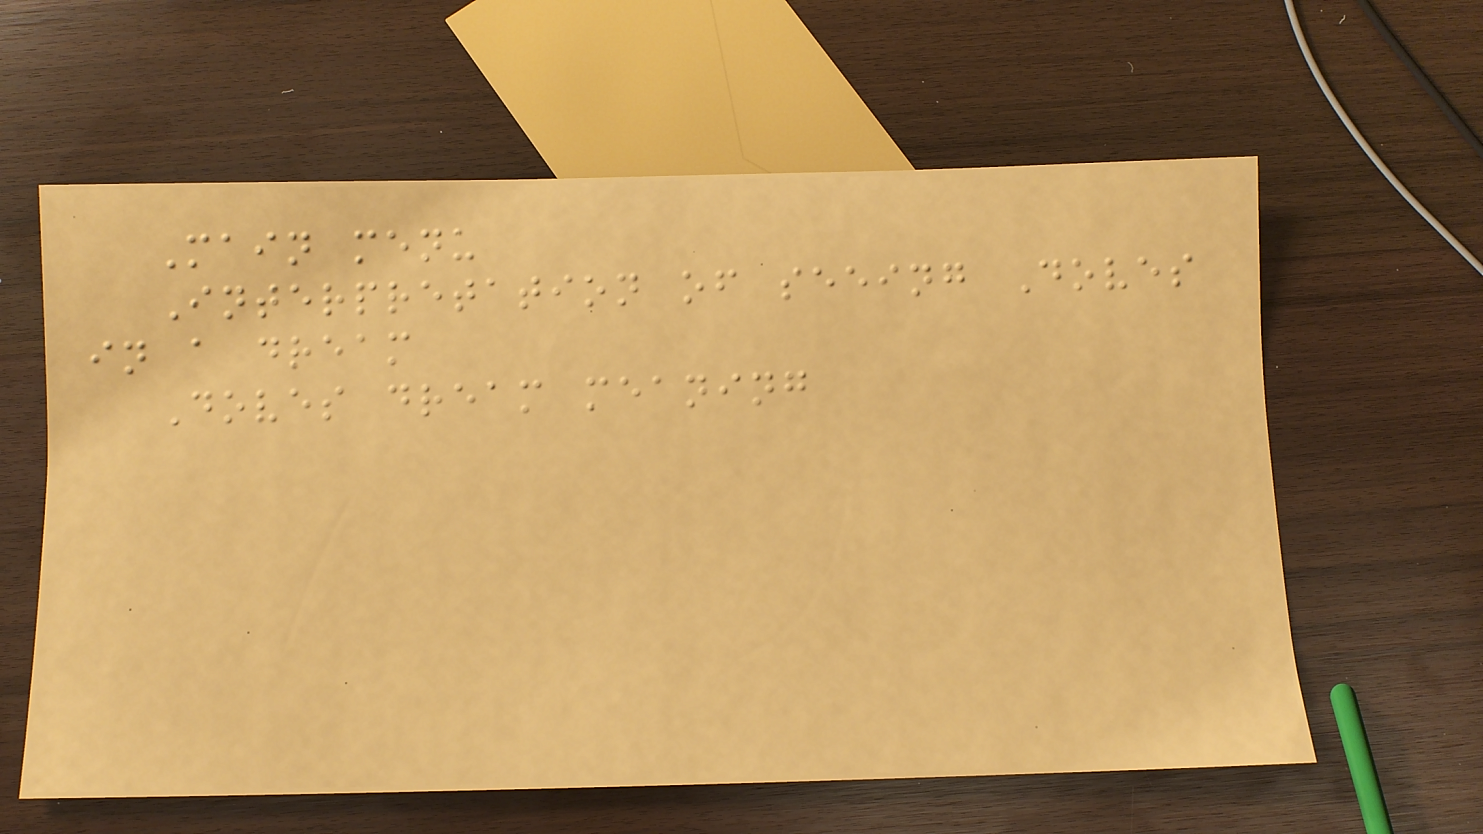Main menu
Interpretation of seeing Doves
in a dream
Doves dream meaning
